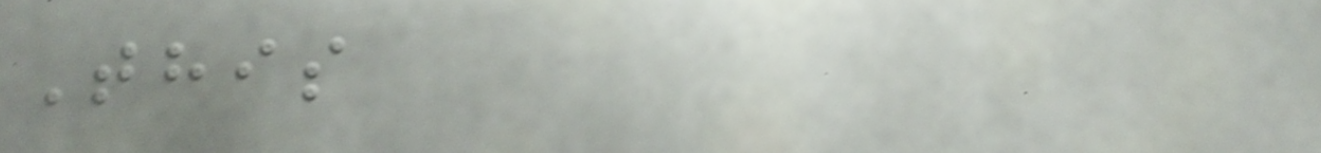This
